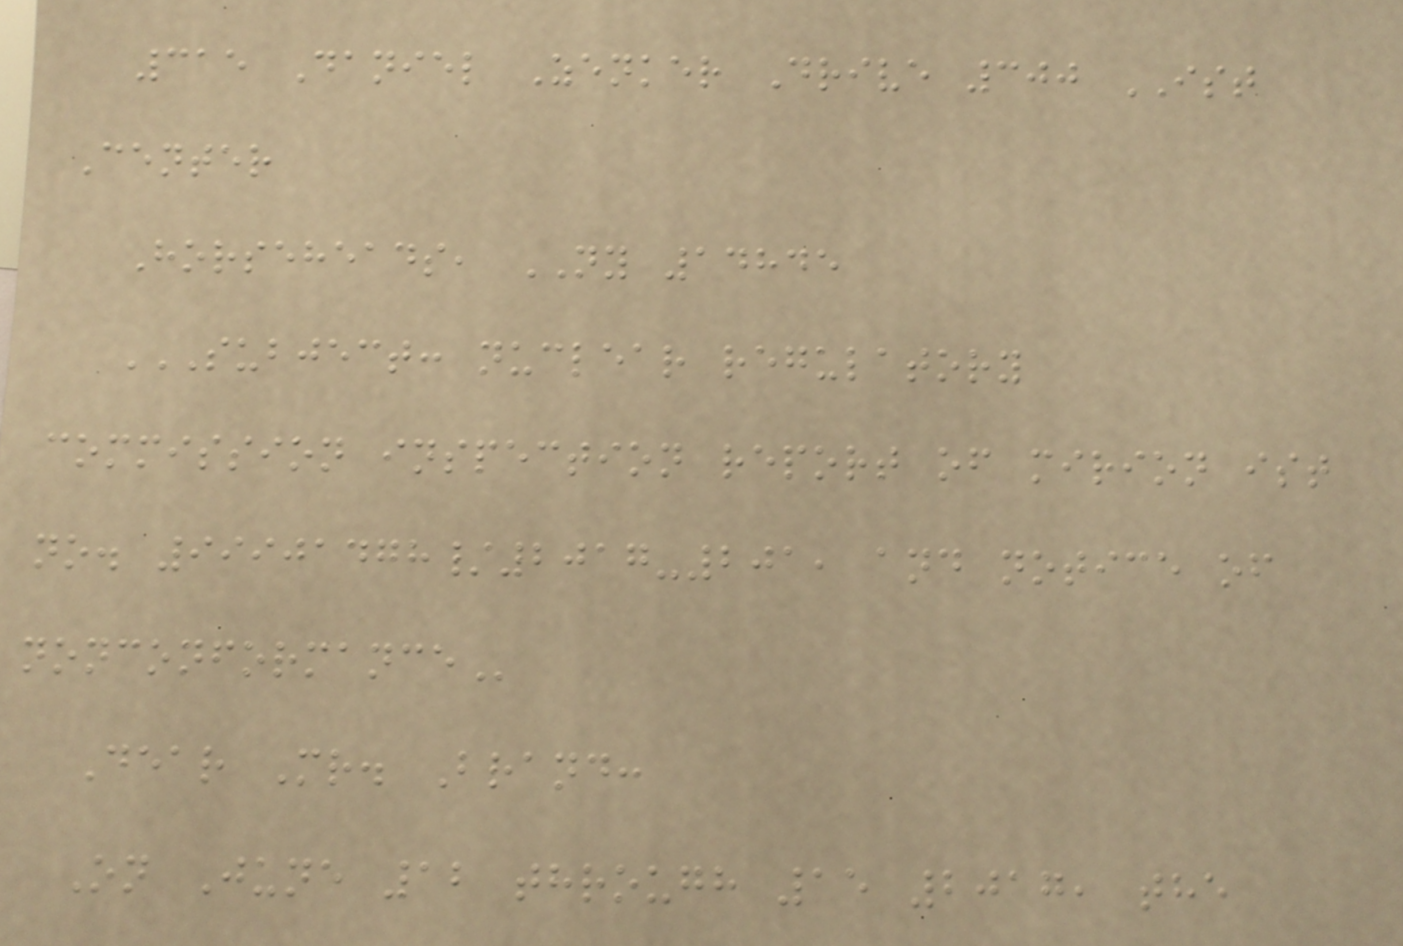315 Daniel Zenker Drive 300 IST
Center
Horseheads, NY 14845
SUBJECT: NUCLEAR REGULATORY
COMMISSION INSPECTION REPORT OF MIRION IST
NO. 99901478/2017-201, AND NOTICE OF
NONCONFORMANCE
Dear Mr. Brand:
On June 12 through 15 2017, the
